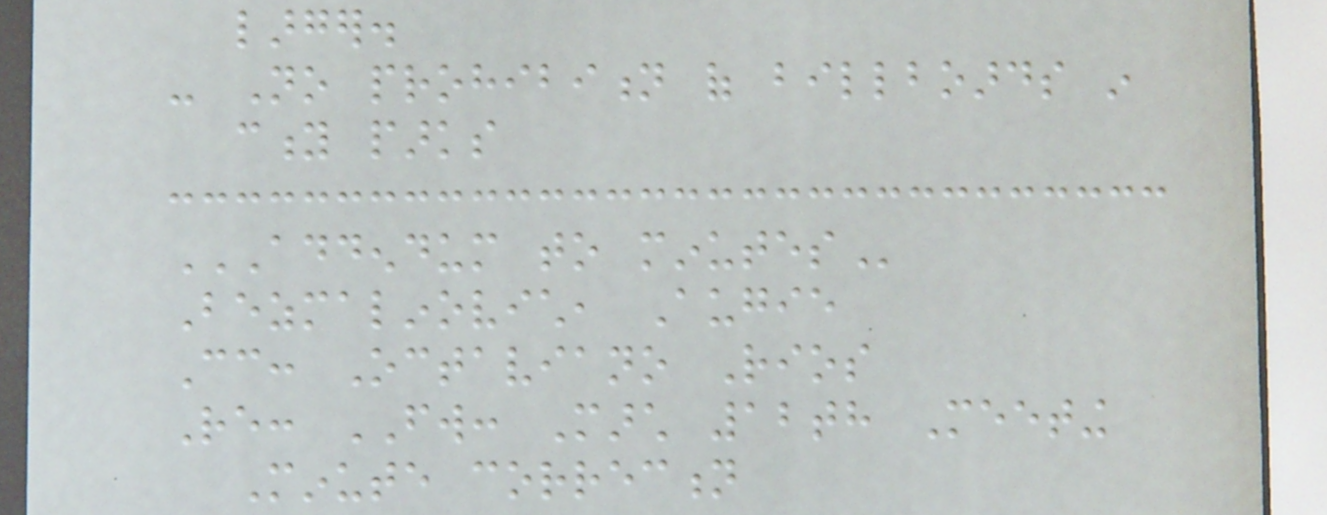larger.
- No prohibition of billboards in
city parks
ADDENDUM TO MINUTES
Bezmalinovich, Augie
Cc: Octaviano Rios
Re: FW: March 12th Meeting
Minute correction
